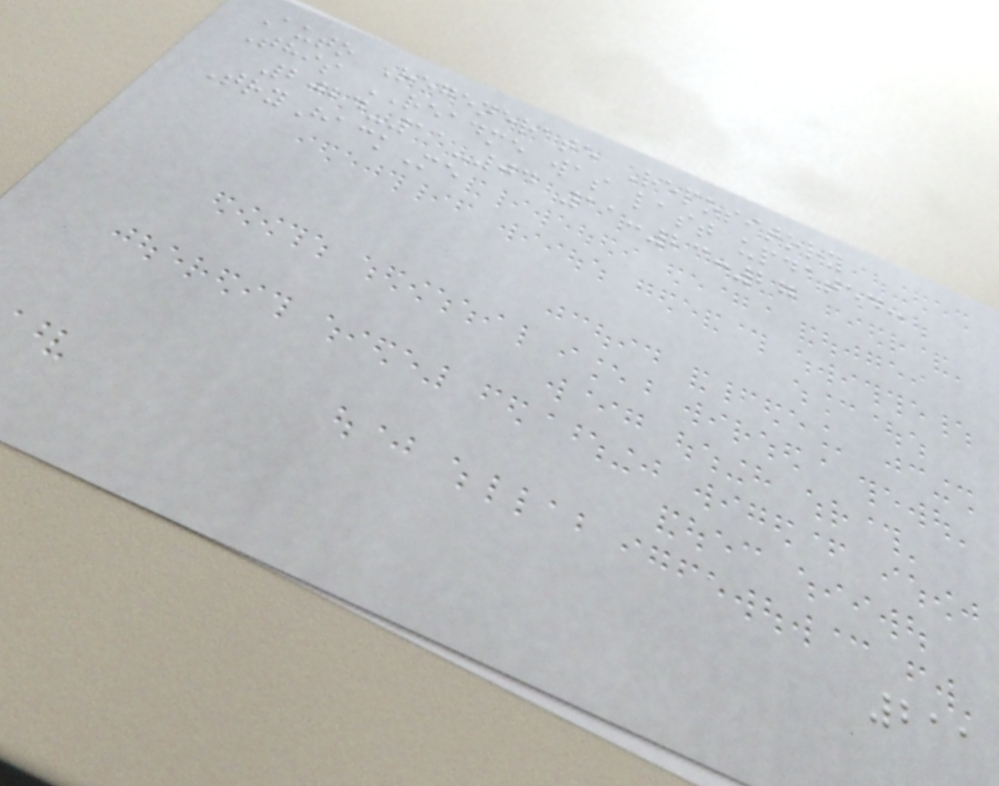Auto Regenerate Repository
This README was last updated:
2024-11-04 11:23:27
TryHackMe
211
